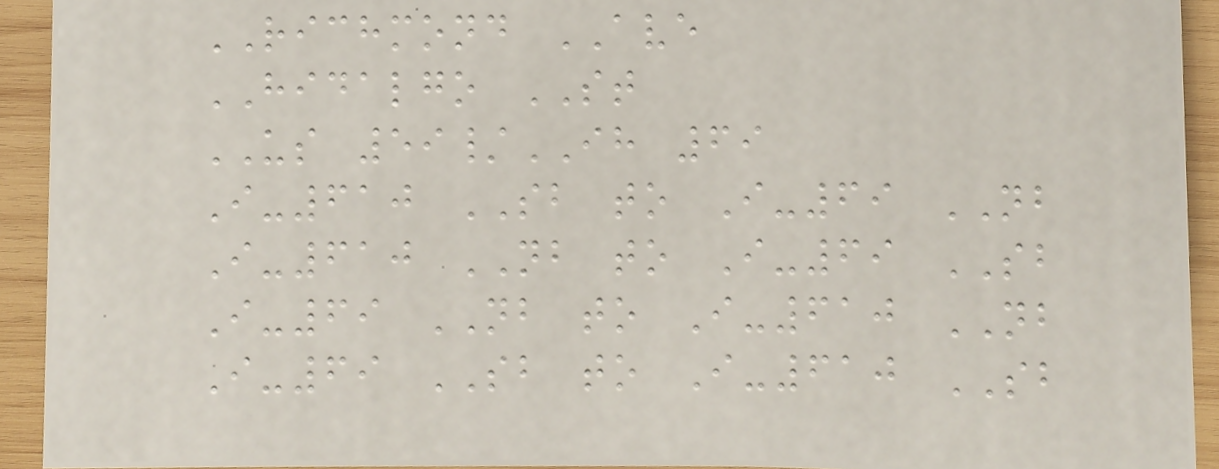RICHMOND AVE
HIDALGO ST
US 59/IH 69
I-610 SB to I-69 NB
I-610 NB to I-69 SB
I-69 NB to I-610 NB
I-69 SB to I-610 SB
